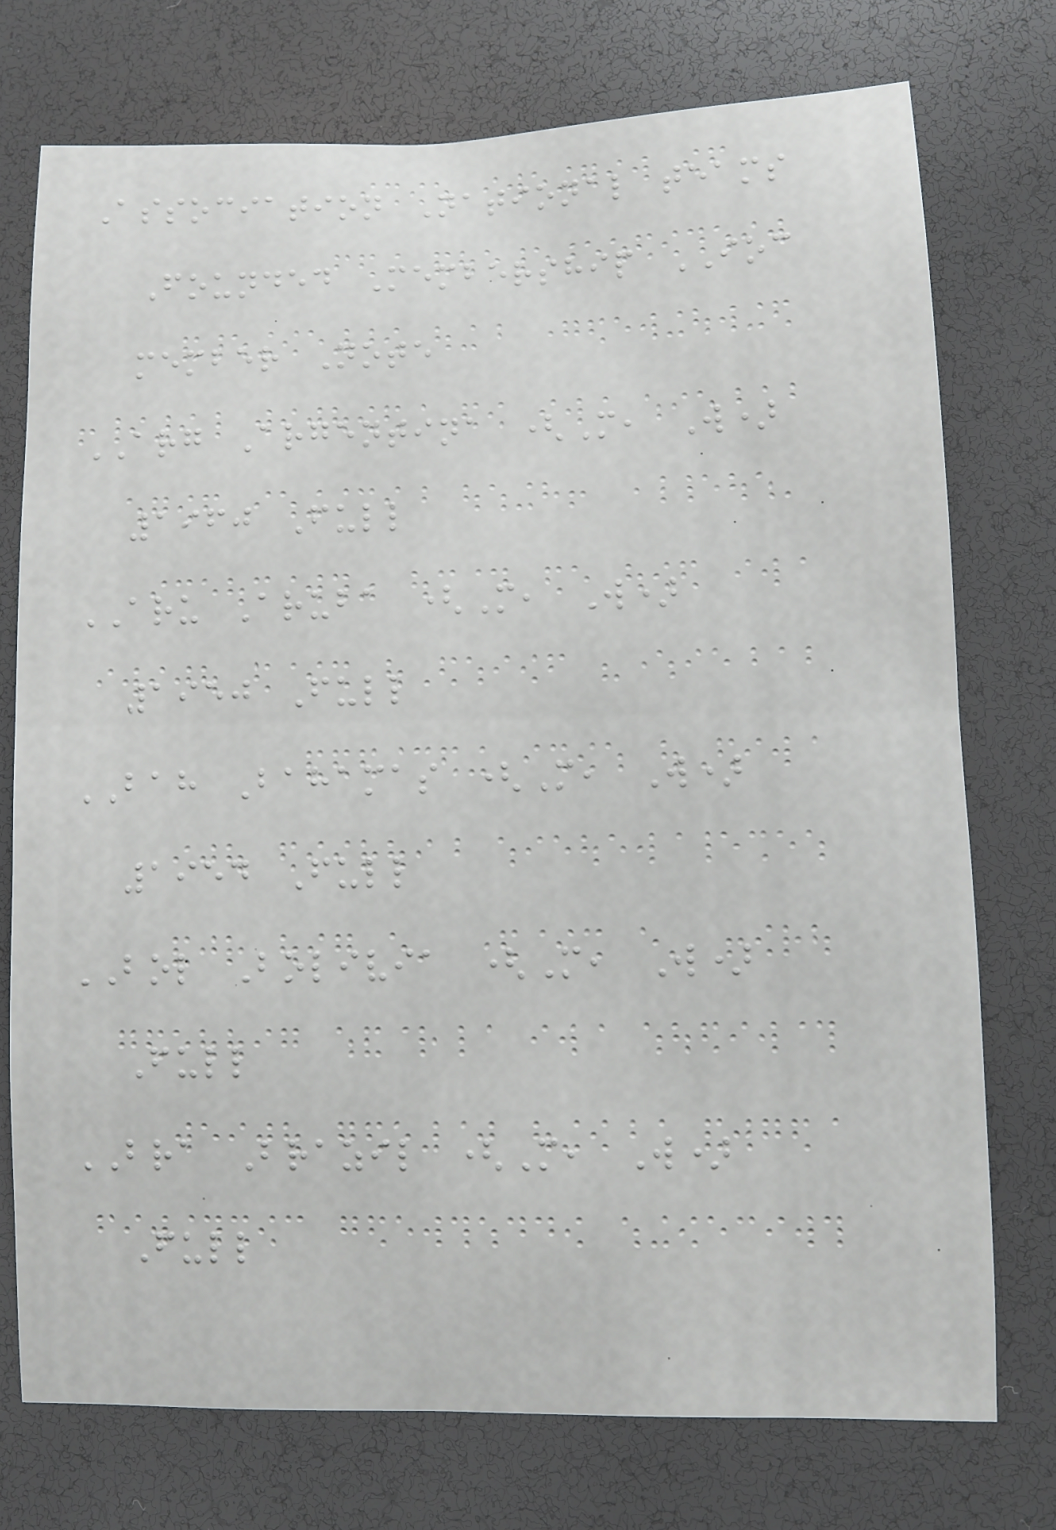Association National teams
Founded Membership IOC
member Note
ARG Argentina (M, W)
1960 Full
ARU Aruba (M, W)
1950 Full
BAH Bahamas (M, W)
1954 Full
BOL Bolivia (M, W)
Full
BRA Brazil (M, W)
Full
